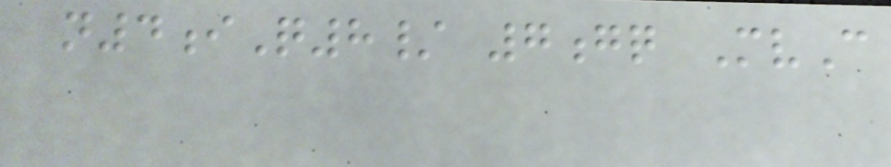n4iQ8/ 7gq MvC
